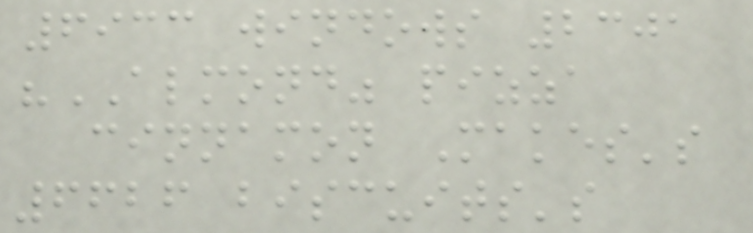6933 windows 2301
"ALMOND" pizza
cinnamon Makes's
6626 biscuits's
